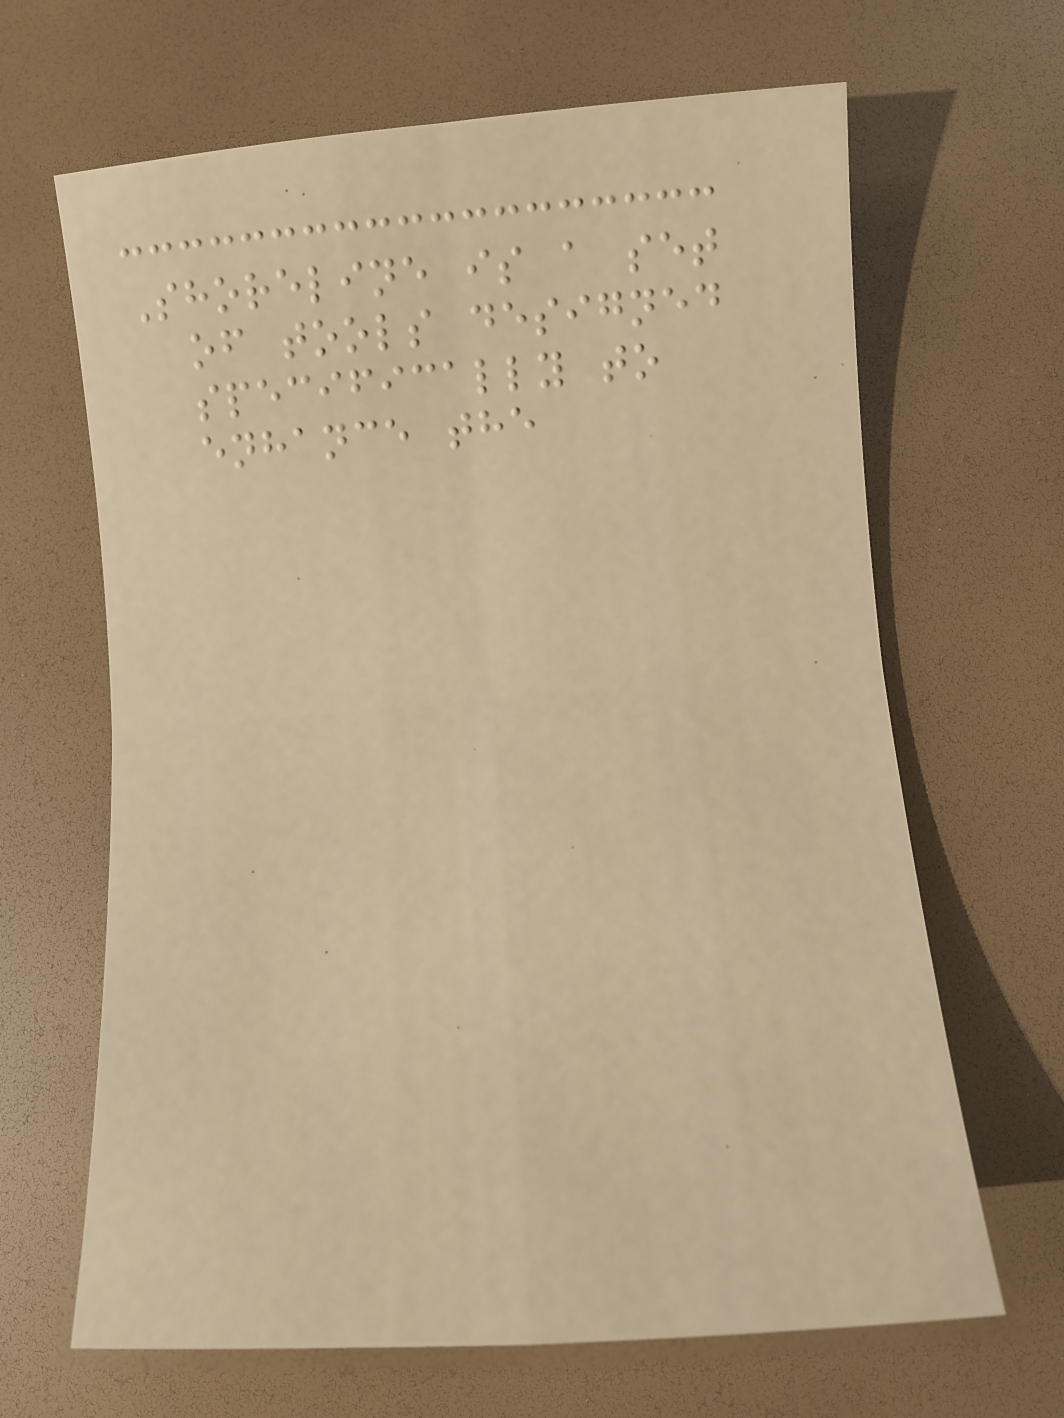Shoreline is a set
of tools designed
specifically to
enhance the
